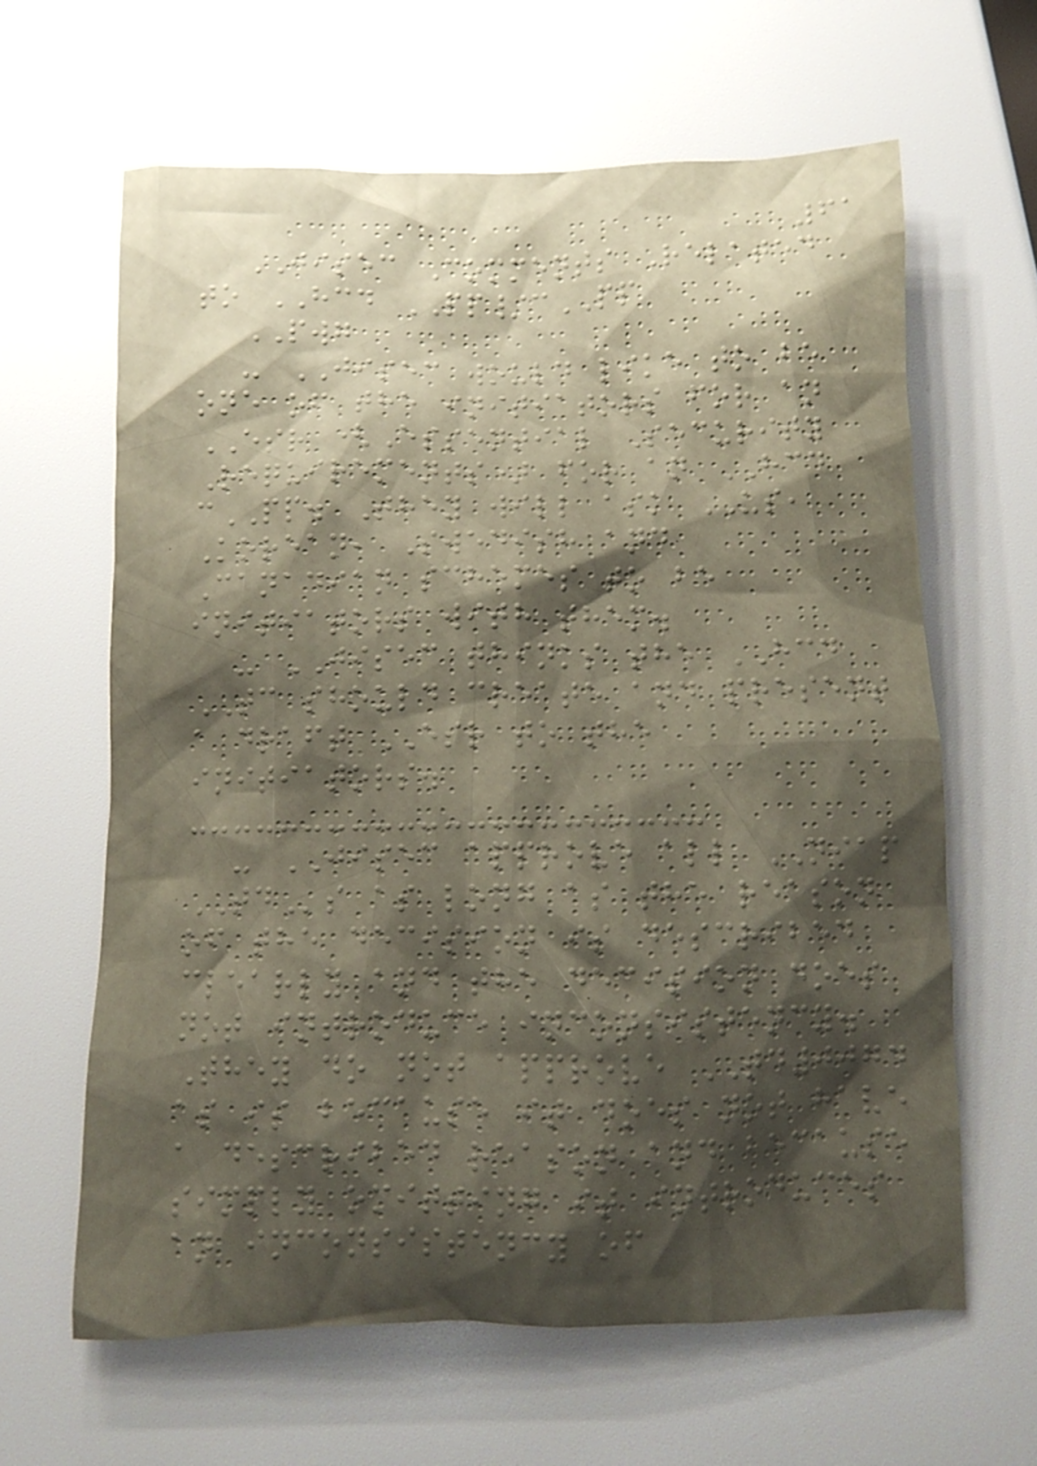61
JISEC Comments Related
to HCD PP/cPP
PWG
- JISEC would like to be
one of the initiators for an
ESR (Essential Security
Requirements) for an HCD
cPP. They will ask US,
Korean, Swedish and
Canadian schemes to be
initiators with them.
- JISEC thinks the HCD
TC should create and present
a draft ESR to the
initiators.
- JISEC approve all NIAP
TDs as long as the reason
of the decision is described
clearly and the decision does
not introduce inconsistency.
They do not approve TD0074
as is because it does not have
a described reason and because
simply omitting it introduces
an inconsistency of
